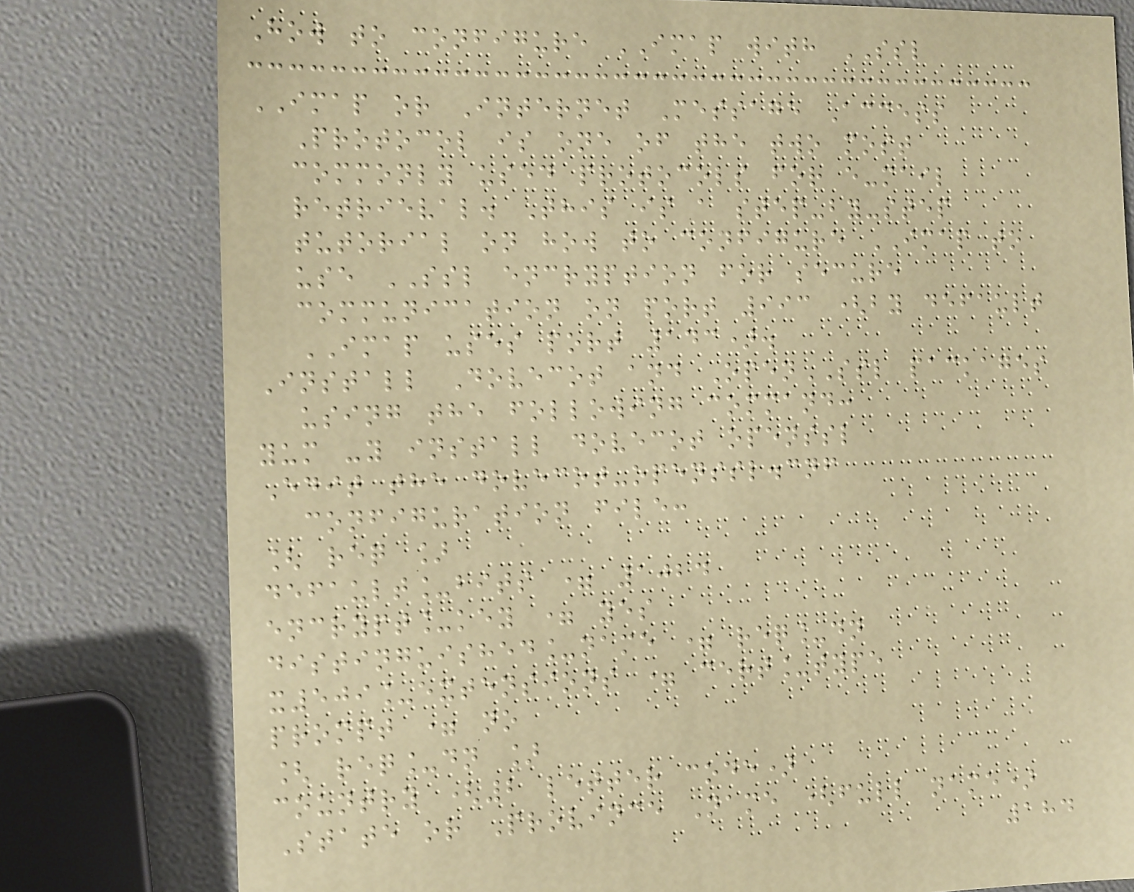How to configure IMAP with SSL
IMAP or Internet Message Access
Protocol is one of the two most
commonly used protocols for e-mail
retrieval. This is a step-by-step
tutorial on how to configure IMAP to
use SSL encryption for secure
communication on port 993 (by default
IMAP uses port 143).
Install Dovecot and OpenSSL packages
using the following command:
yum -y install dovecot openssl
Edit the dovecot-openssl.cnf
configuration file:
[ req ]
default_bits = 1024
encrypt_key = yes
distinguished_name = req_dn
x509_extensions = cert_type
prompt = no
[ req_dn ]
country (2 letter code)
State or Province Name (full name)
184
